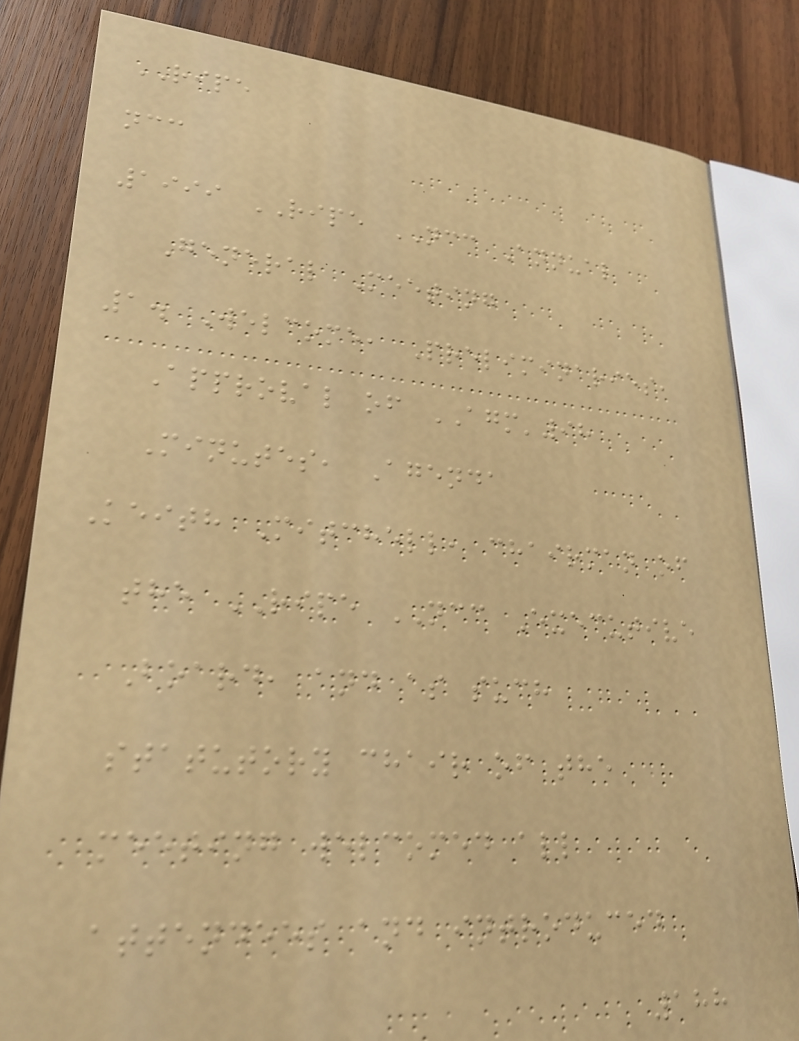RIPE
ncc
1999 RIPE NCC Annual
General Meeting
1. Welcome, Preliminaries,
Approval of AGM'98
Minutes, Agenda
Keith Mitchell, chairman of
the RIPE NCC Executive
Board, and as such
statutory chair of the
meeting welcomed all
attendees and introduced
188
